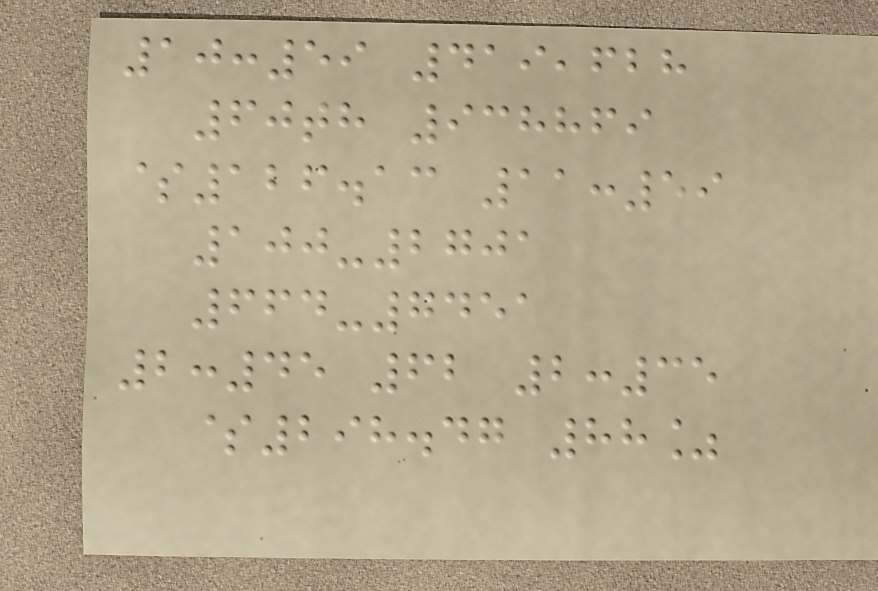10:59 419,628
60th 938869
$126.13 11:59
100-2701
664-7451
2:45 62 2:35
$298.47 88%
